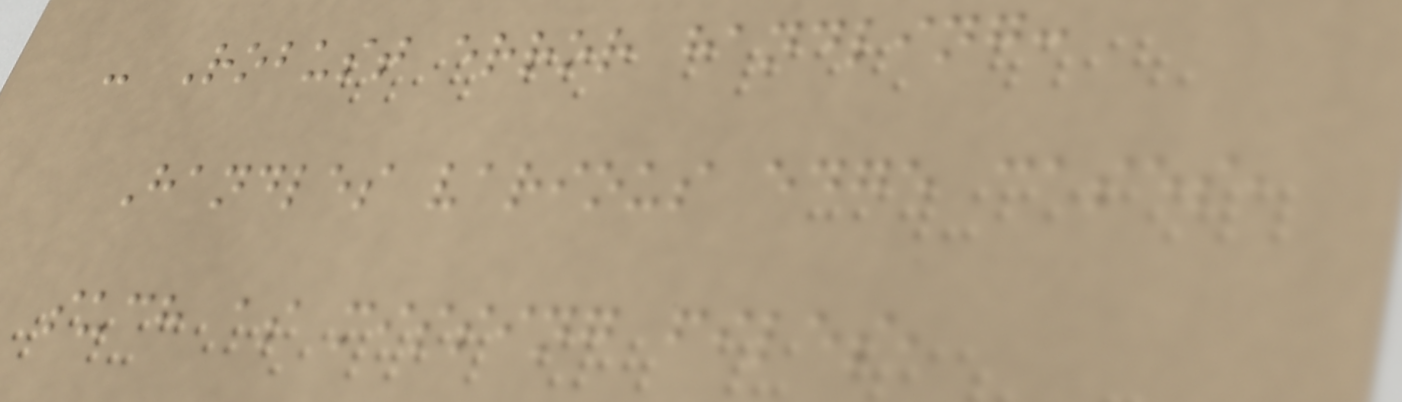- Robust error handling:
Handles various edge cases,
such as missing files,
